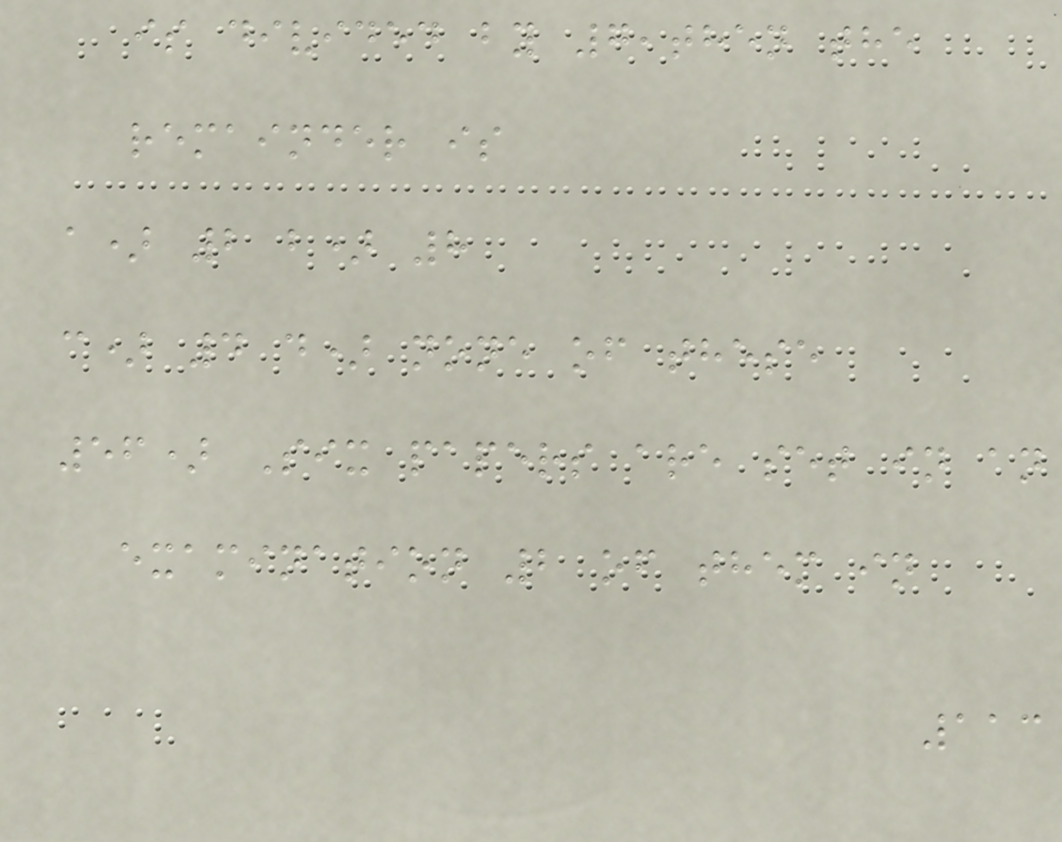is divided by 7,then the
remainder is
a) 2 b) 8
c) 4 d) none of these
56) Six papers are set in an
examination 2 of them in
113
